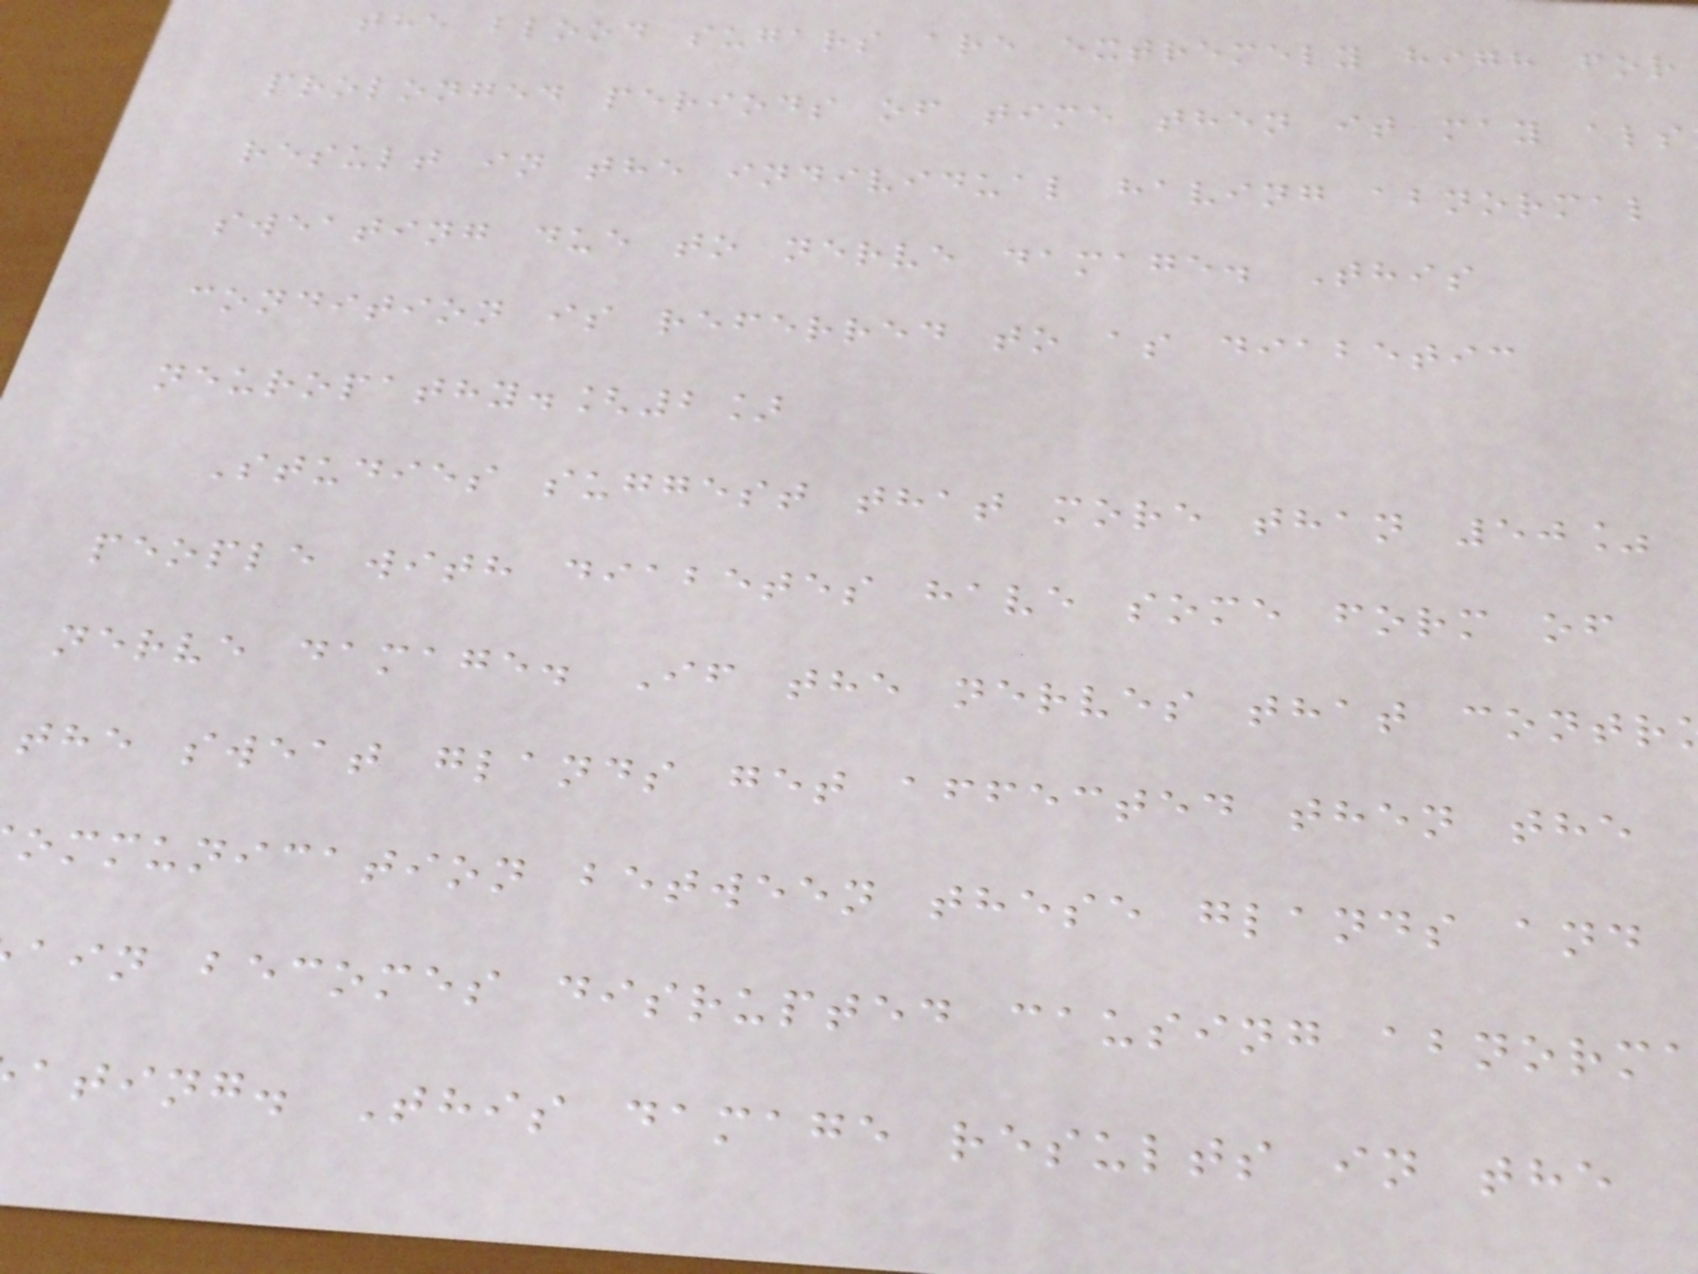the blood sugars are extremely high for
prolonged periods of time then it may als
result in the individual having abnormal
sweating due to nerve damage. This
condition is referred to as diabetic
neuropathy.[2]
Studies suggest that more than 50%
people with diabetes have some form of
nerve damage. If the nerves that contr
the sweat glands get affected then the
ommunication between these glands and
ain becomes disrupted causing abnorm
ating. This damage results in the
